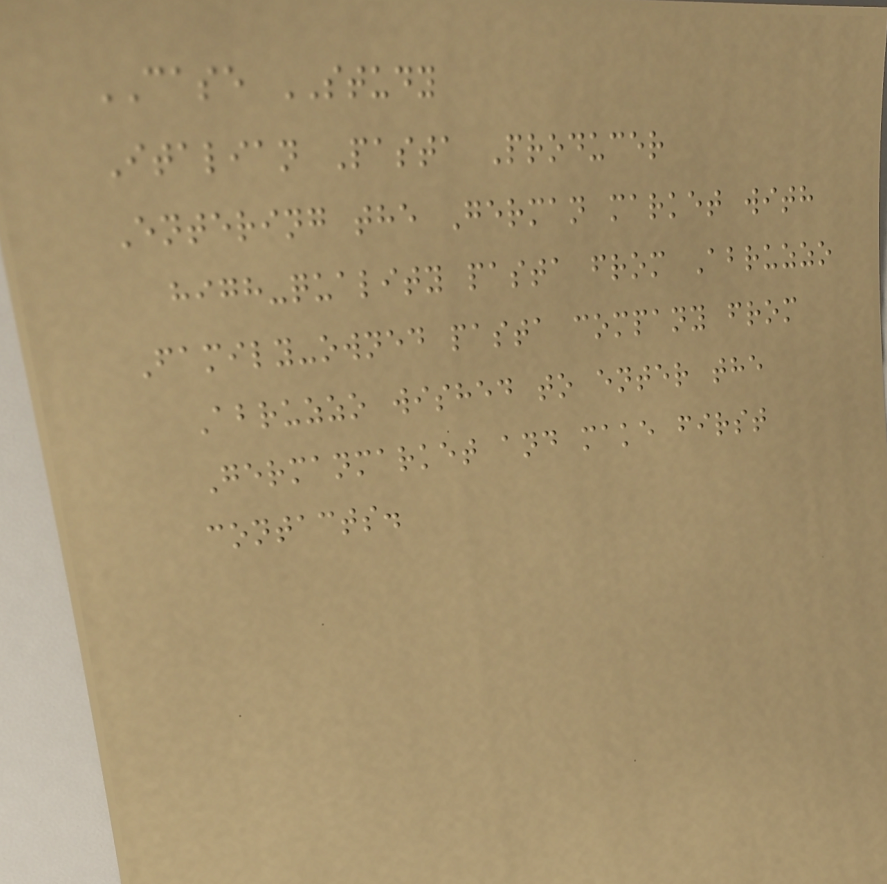CASE STUDY
Italian Pasta Producer
Entering the German market with
high-quality pasta from Abruzzo
Family-owned pasta company from
Abruzzo wished to enter the
Germanmarket and make first
contacts.
